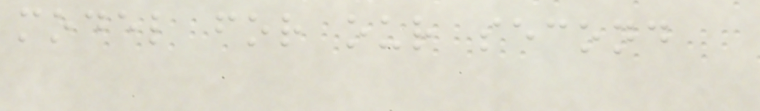model for our second
